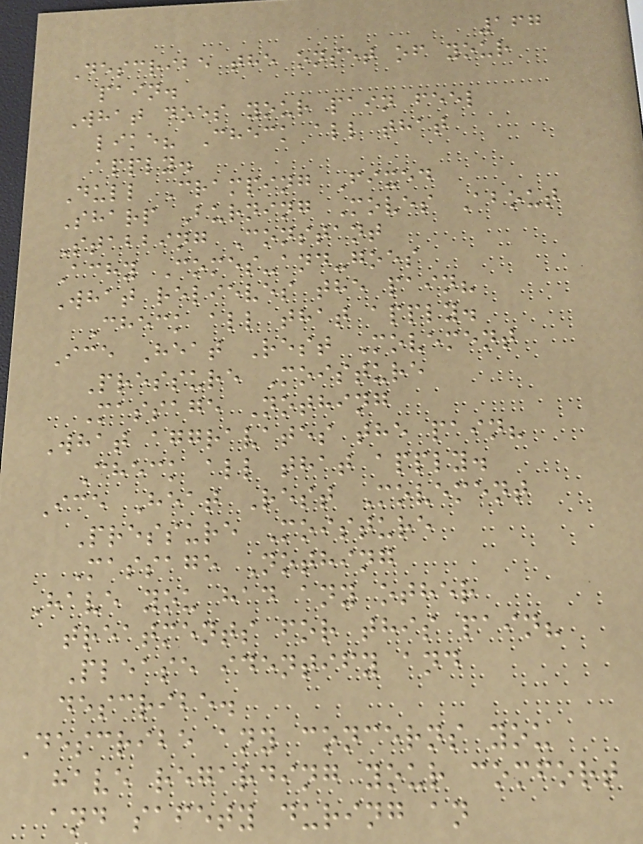167
Describe the onset of your
pain.
What does your pain feel
like? Check all that
apply.
Dull Cramping Fixed
Sharp Burning Moves About
Stabbing Constant
Achy Comes-and-goes
What relieves the pain?
Check all that apply.
Ice Heat Rest Movement
Pressure Moisture
Massage Nothing
What aggravates the pain?
Check all that apply.
Ice Heat Rest Movement
Pressure Moisture
Massage Nothing
Have you had any other
treatments for this pain?
Please identify and
describe.
Describe any concerns you
have regarding your comfort
and safety during an
